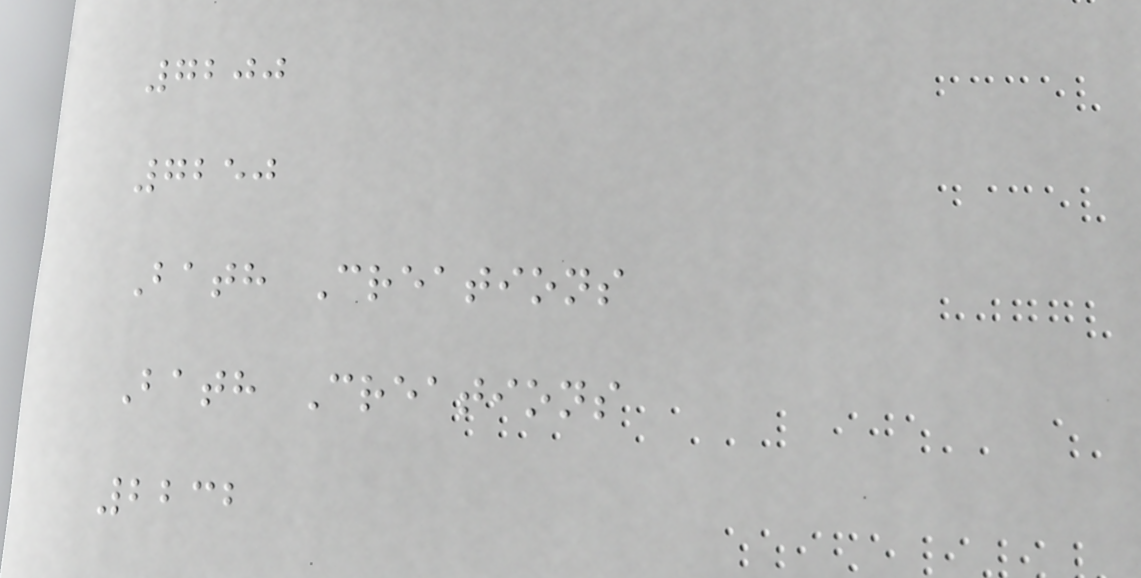7200
7250
Bath Creations
Bath Creations
2232
